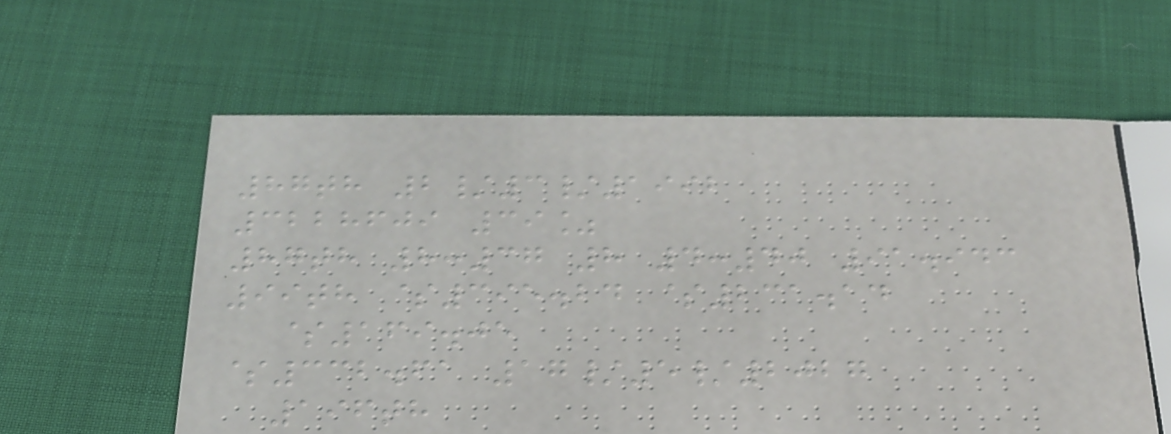87th 2/3/1992
3228609 39%
87th 8:37 8 4:40 91.943
99th $395.24 $231.14
$169.05
$332.61 17/5/2027
196th
